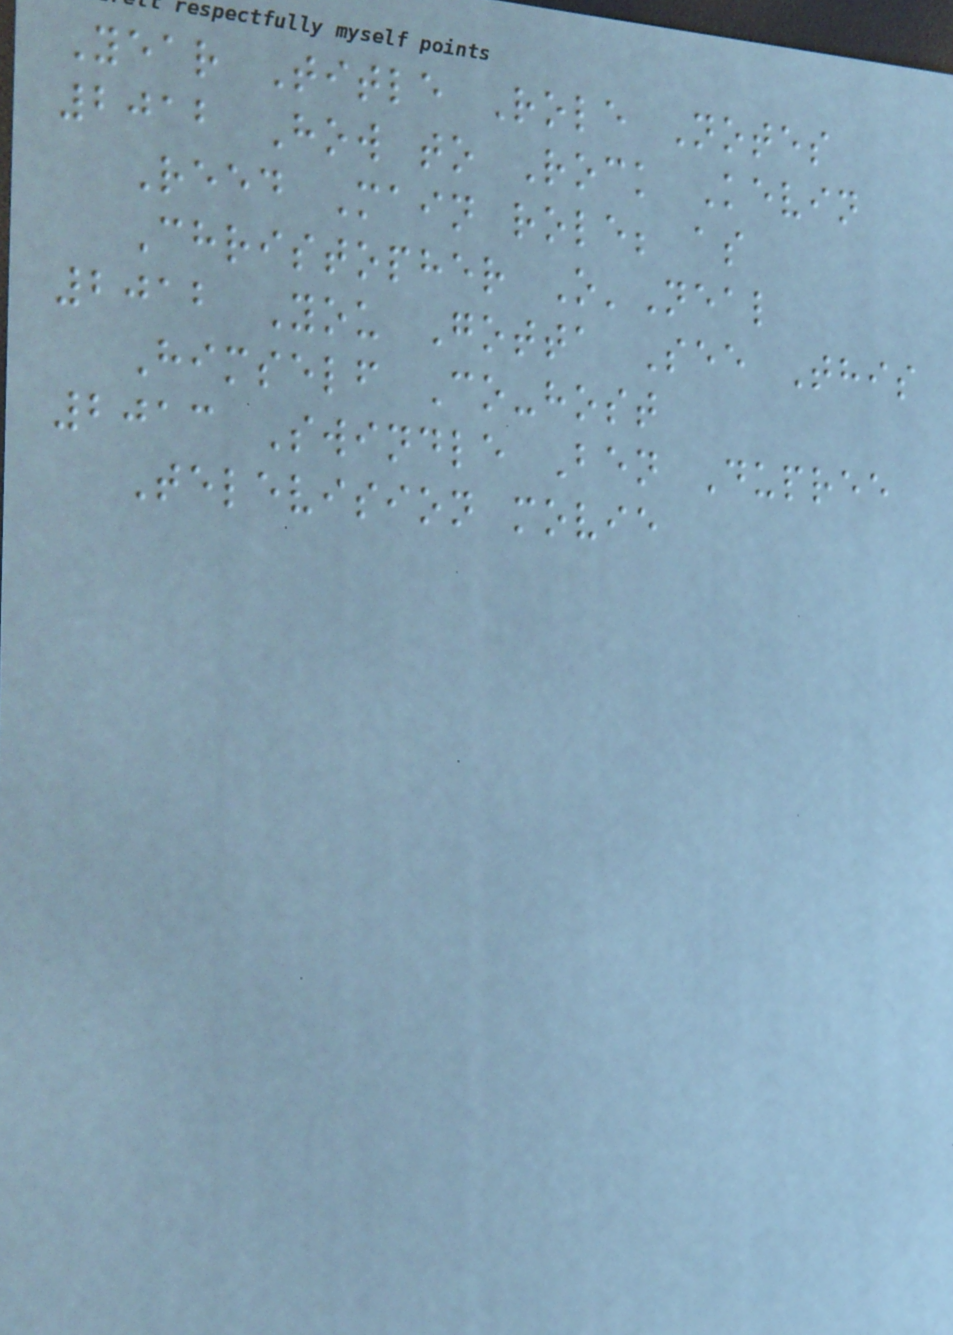Year Title Role Notes
2012 How to Rock Kevin
Reed Main role; as
Christopher O'Neal
2012 You Gotta See This
Himself Co-host
2013 Swindle Ben Dupree
Television movie
